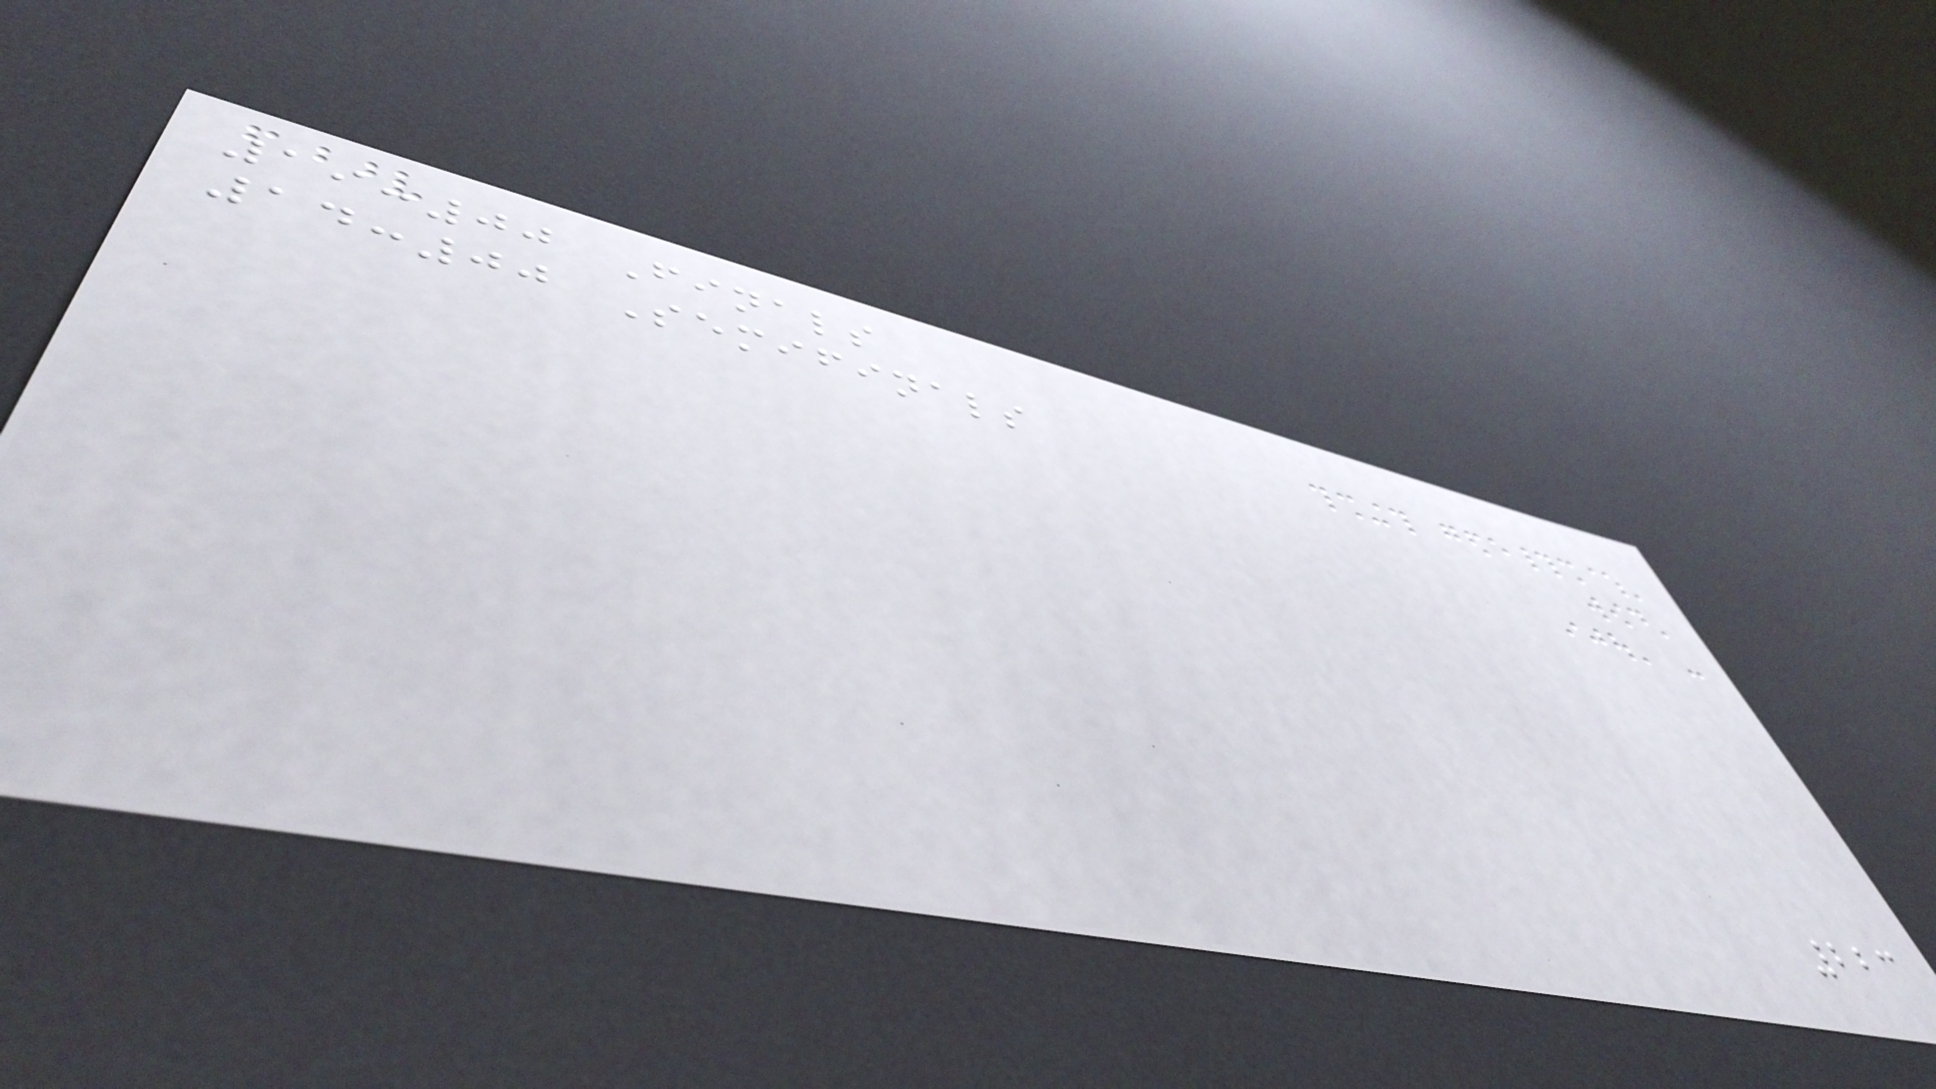19:00 Finals
14:00 Semifinals
223
